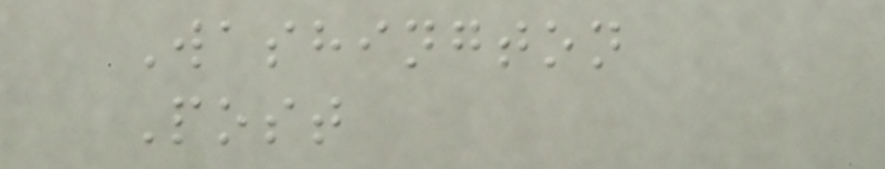Washington
Post
